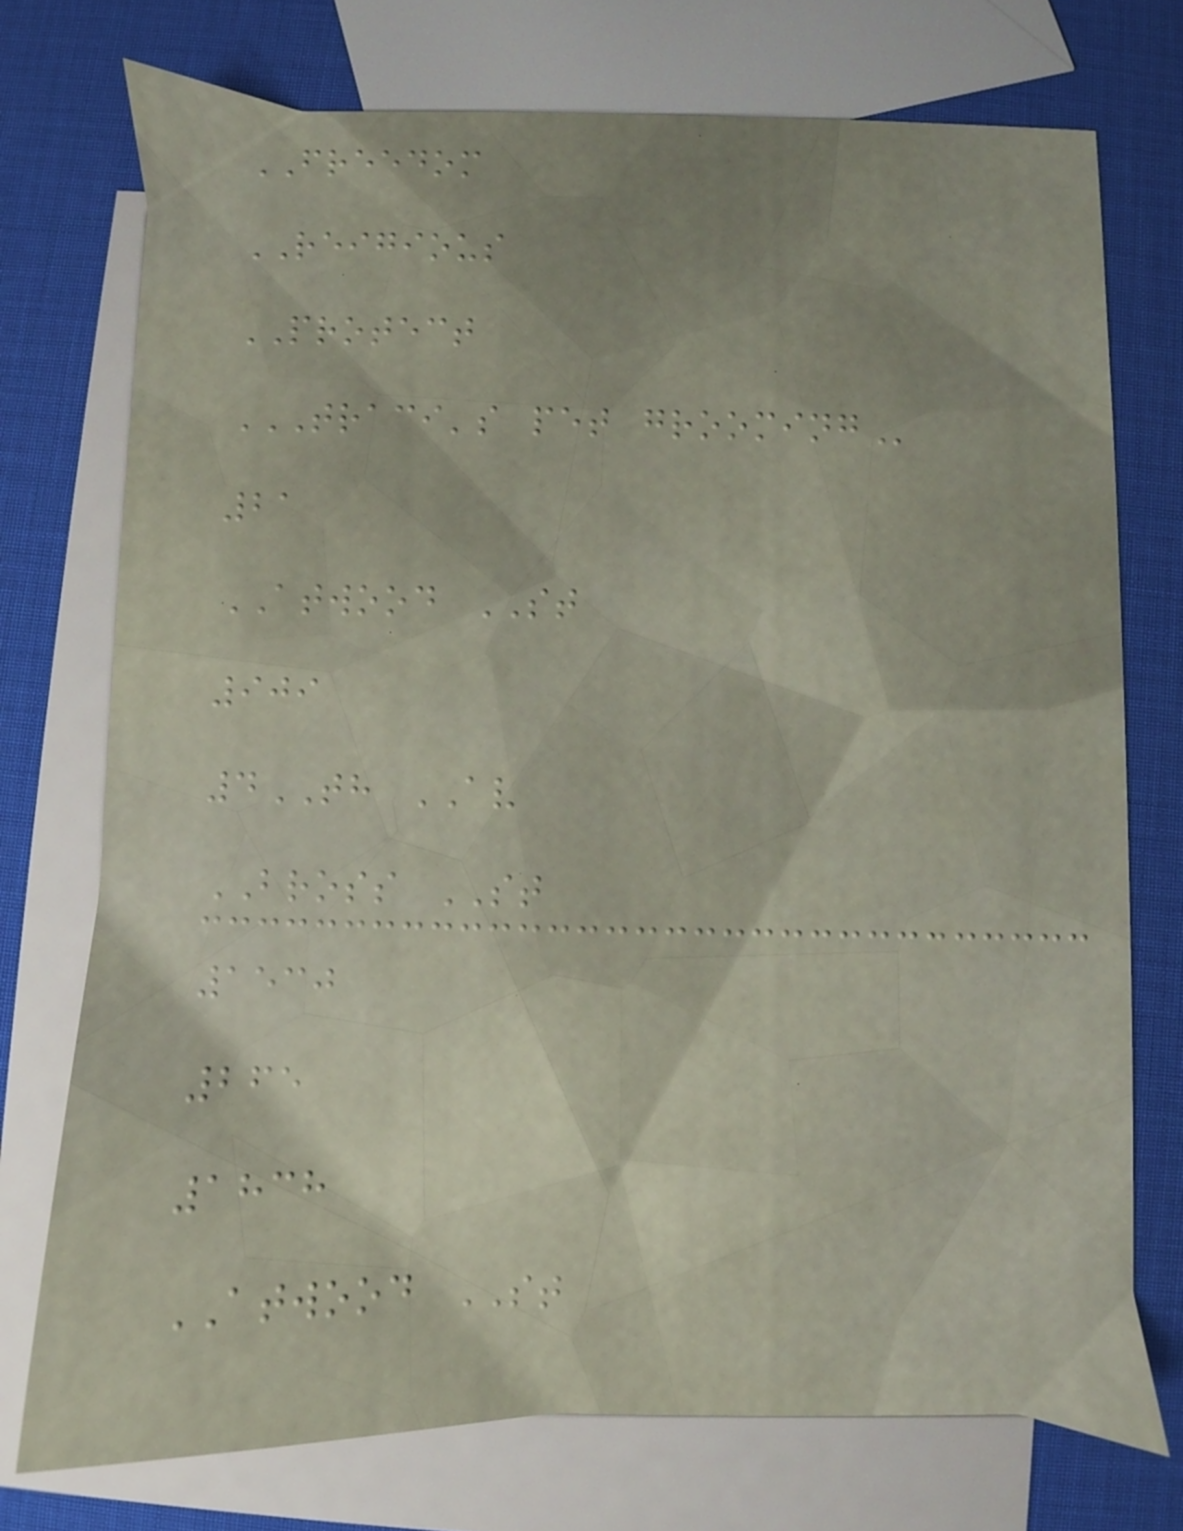FREEDOM
REIGIOUS
PROTECT
TRACI'S PET GROOMING
21
ATWOOD ST
909
4TH AV
BROSS ST
1530
265
1838
ATWOOD ST
